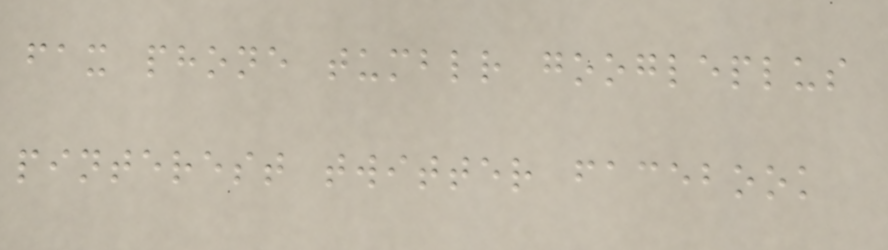fax phone tumblr googleplus
pinterest twitter facebook
